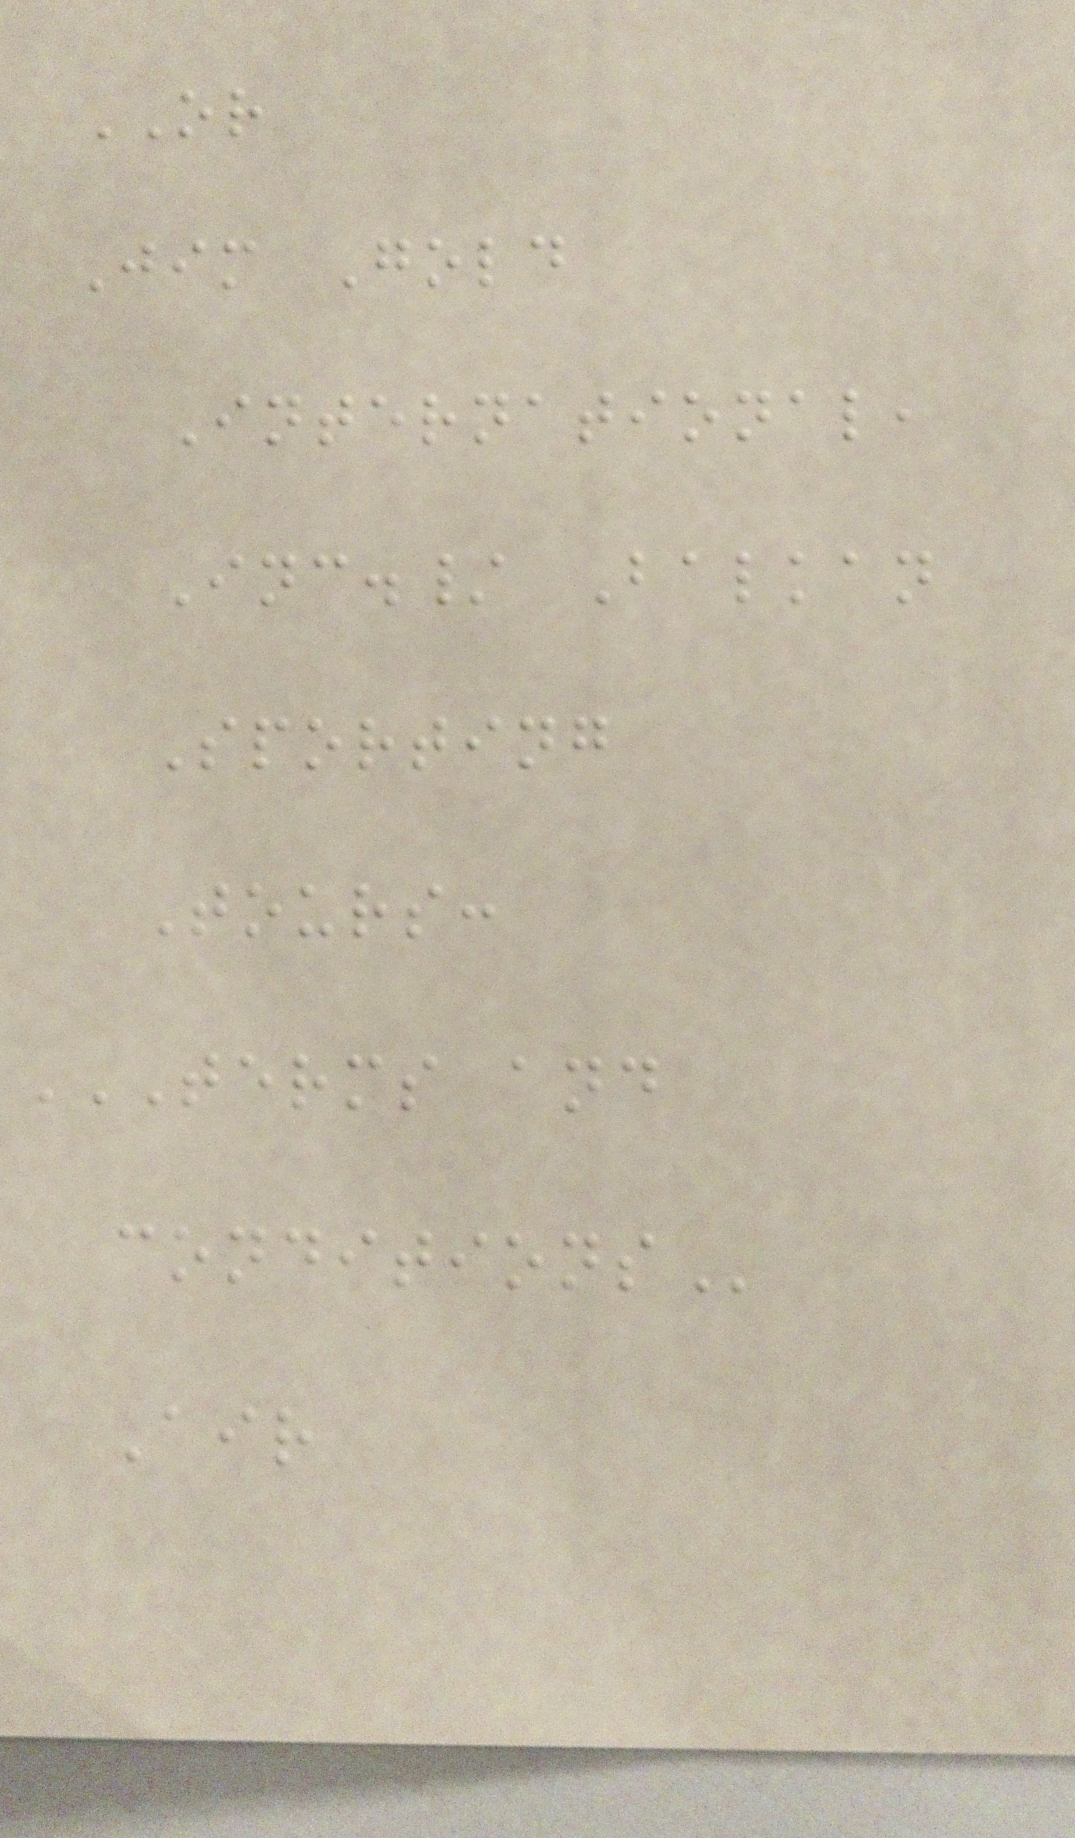OR
Jim Gold
International,
Inc./ Balkan
Sporting
Tours:
TERMS AND
CONDITIONS
Air
